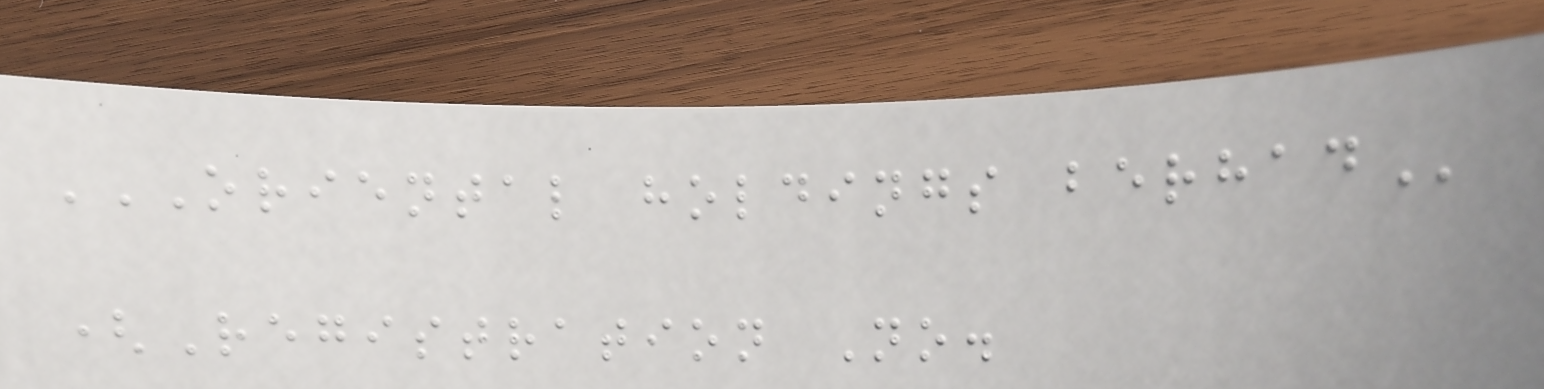ORIENTAL HOLDINGS BERHAD
(Registration No.
